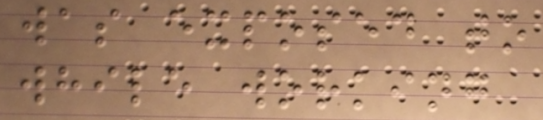was exposed to
while working
